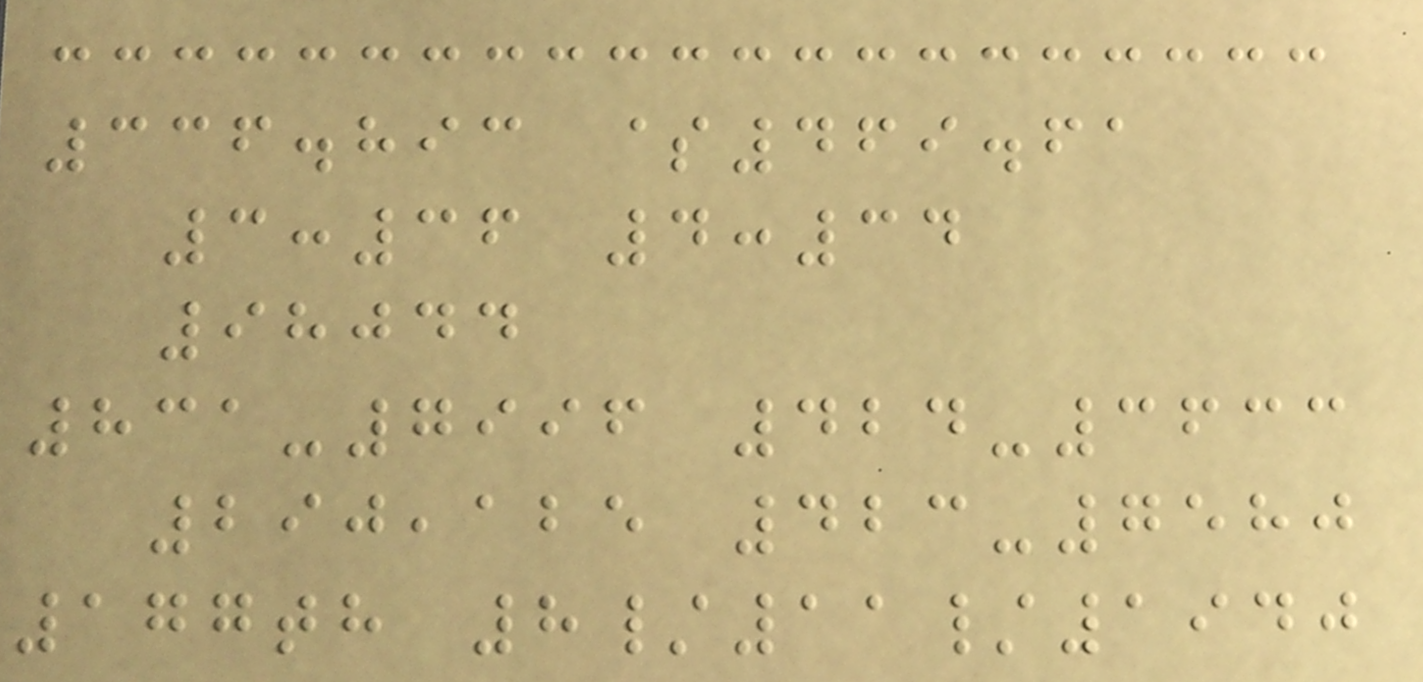336.893 $469.61
3:36 4:34
98044
831-7996 424-3633
290,125 423-7580
177th 8/11/1940
